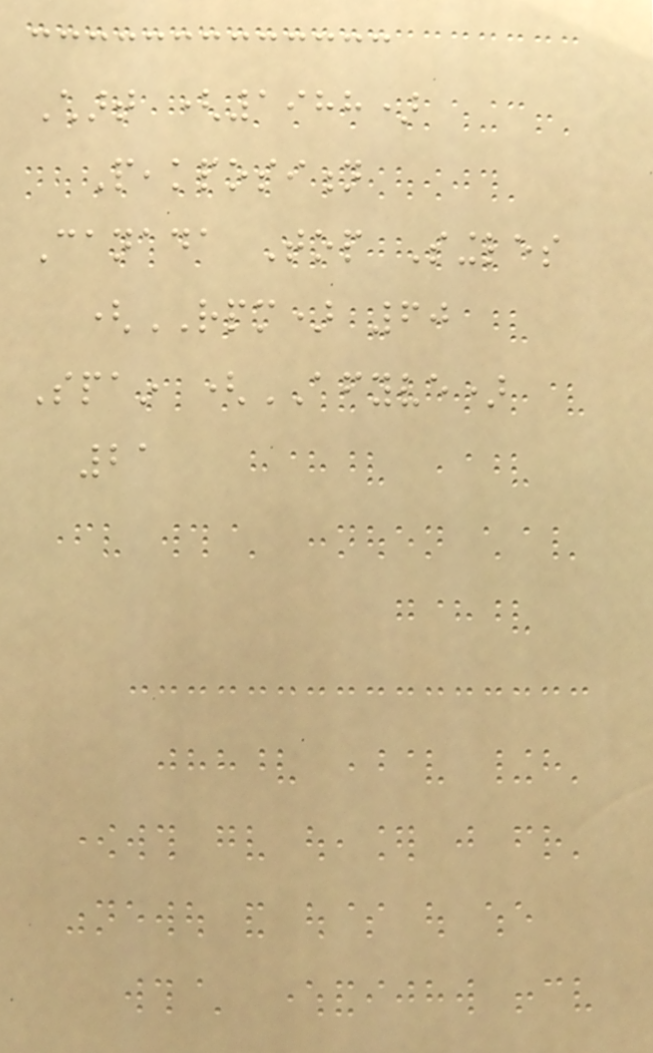Chart (1988)
Peakposition
Canada Top Singles
(RPM) 60
Spain (AFYVE)
21
